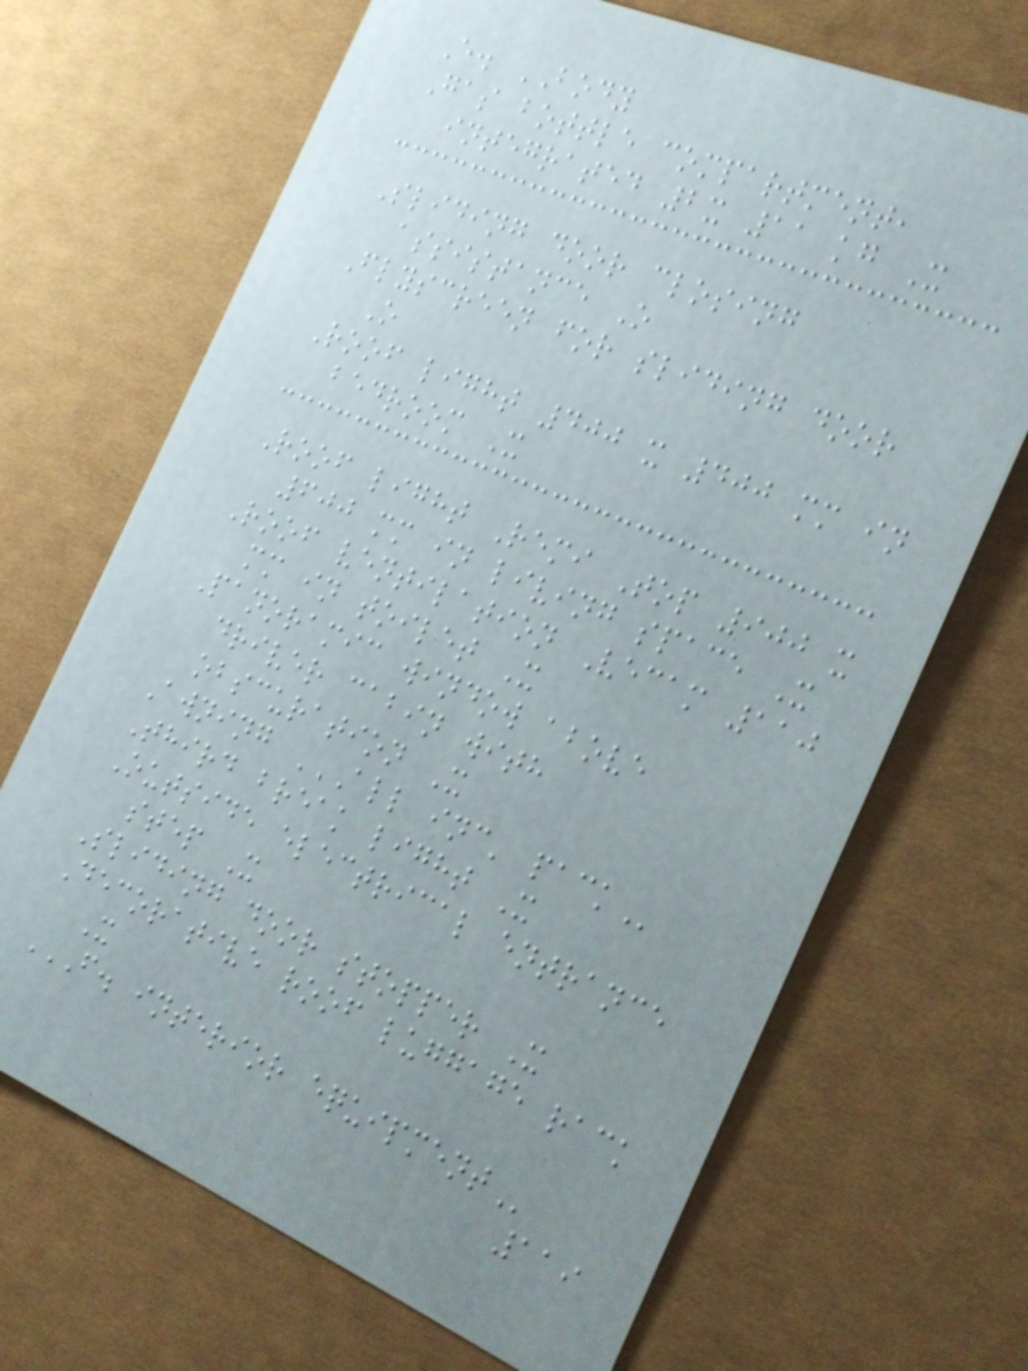E. BODY
Gas bottle compartment,
integrated 2x 11 kg X
Sliding door closing
assistance O
Flyscreen for sliding door
O
Roof light 400 x 400 mm in
bedroom X
Roof light Remi Top 900 x
600 mm in living space X
Roof ventilation Vecam 110
mm in toilet X
Panoramic window above
driver cabin with
obscuration X
Awning ALL INC' PACK
Third break light X
Outside electrical entrance
step X
Sliding door stopper X
Decorative roof luggage rack
X
F. INTERIOR EQUIPMENT
119
